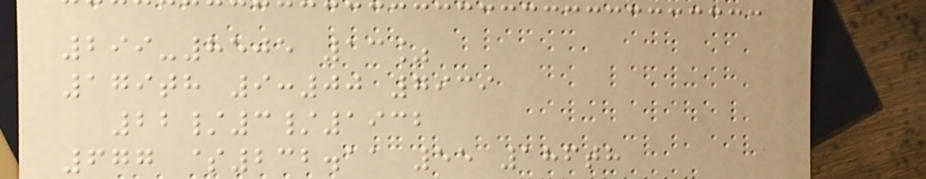299-8505 13%
179th 9:00 7939
22/3/1932
677 $232.11 55 186th
